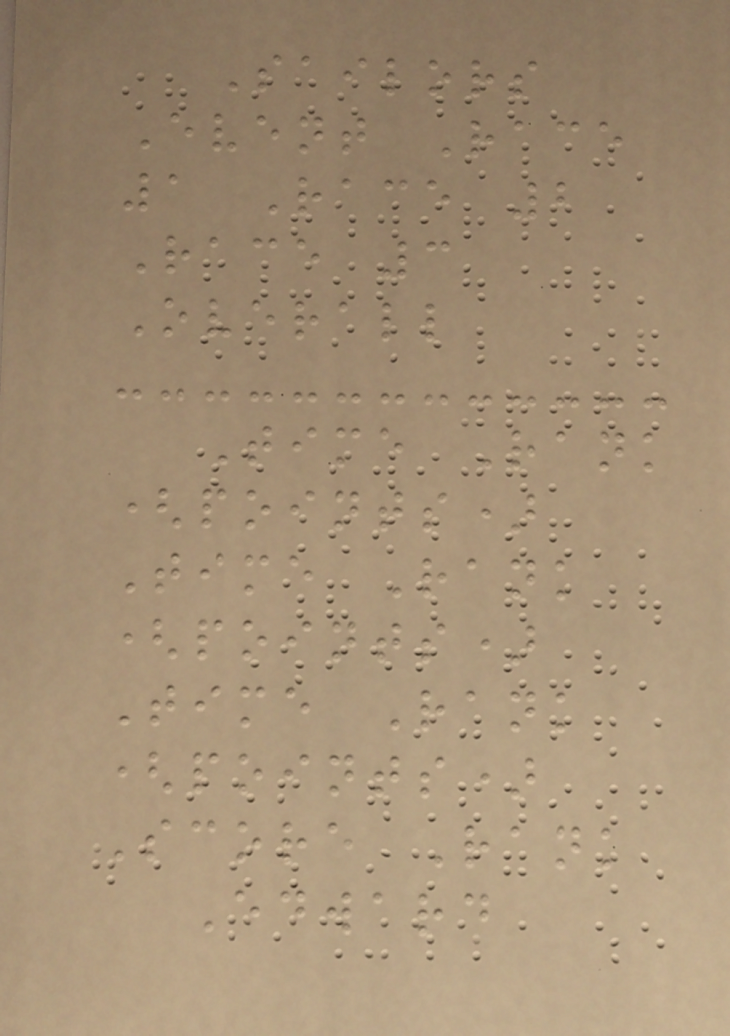Sailors
Event Race
1 Race 2
Race 3
Overall
Time Rank
(points)
Time Rank
(points)
Time Rank
(points)
Score Rank
Edward
